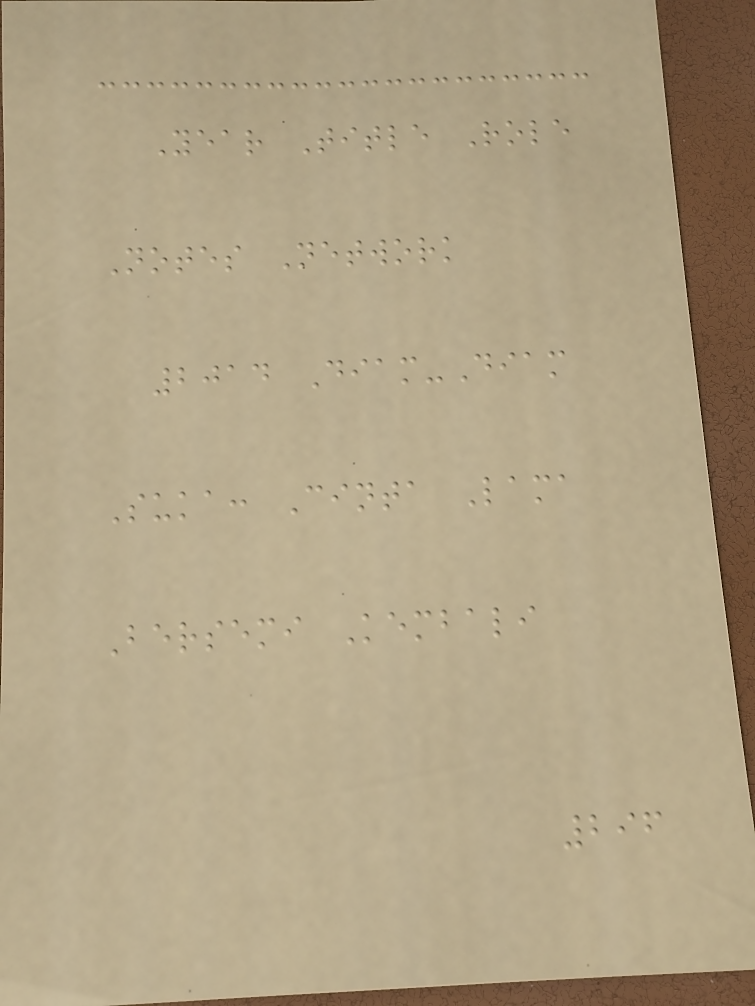Year Title Role
Notes Network
2014 Diam-Diam
Suka: Cinta Lama
Bersemi Kembali
296
